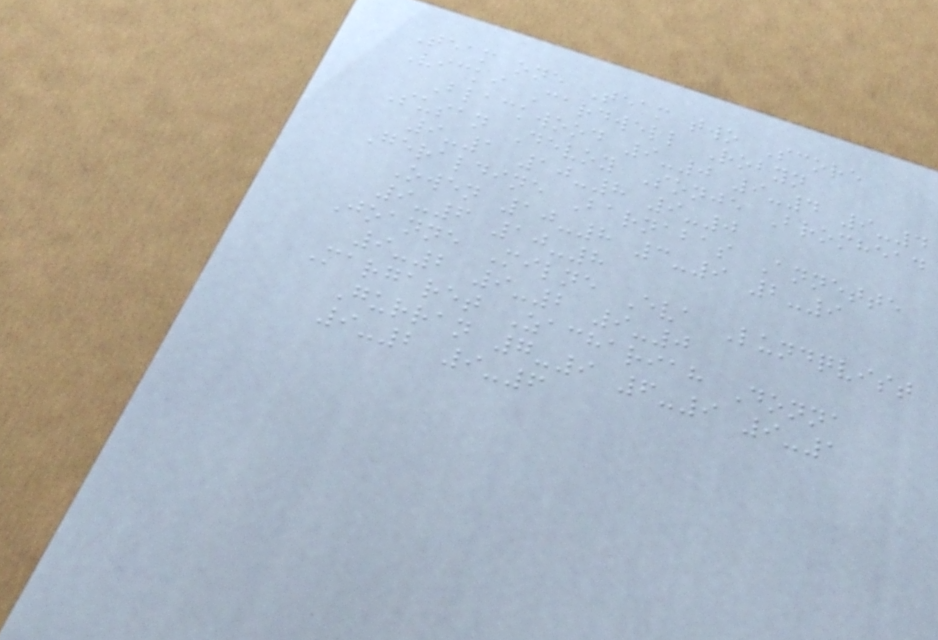Team one Team two Score
Vicki Cardwell Robyn
Blackwood 9-0 9-4 9-4
Susan Devoy Sonje Bromhead
9-1 10-8 9-0
Geraldine Barnabas Annette
Owen 10-8 3-9 2-9
9-6 10-8
Joanne Milne Eva Lundqvist
9-2 9-2 9-0
Margaret Zachariah Donna
Gurran 7-9 6-9 9-1
9-2 9-6
